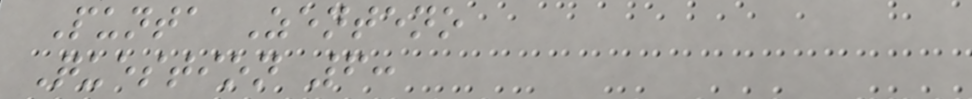Punta Zenteno
Question 6:
